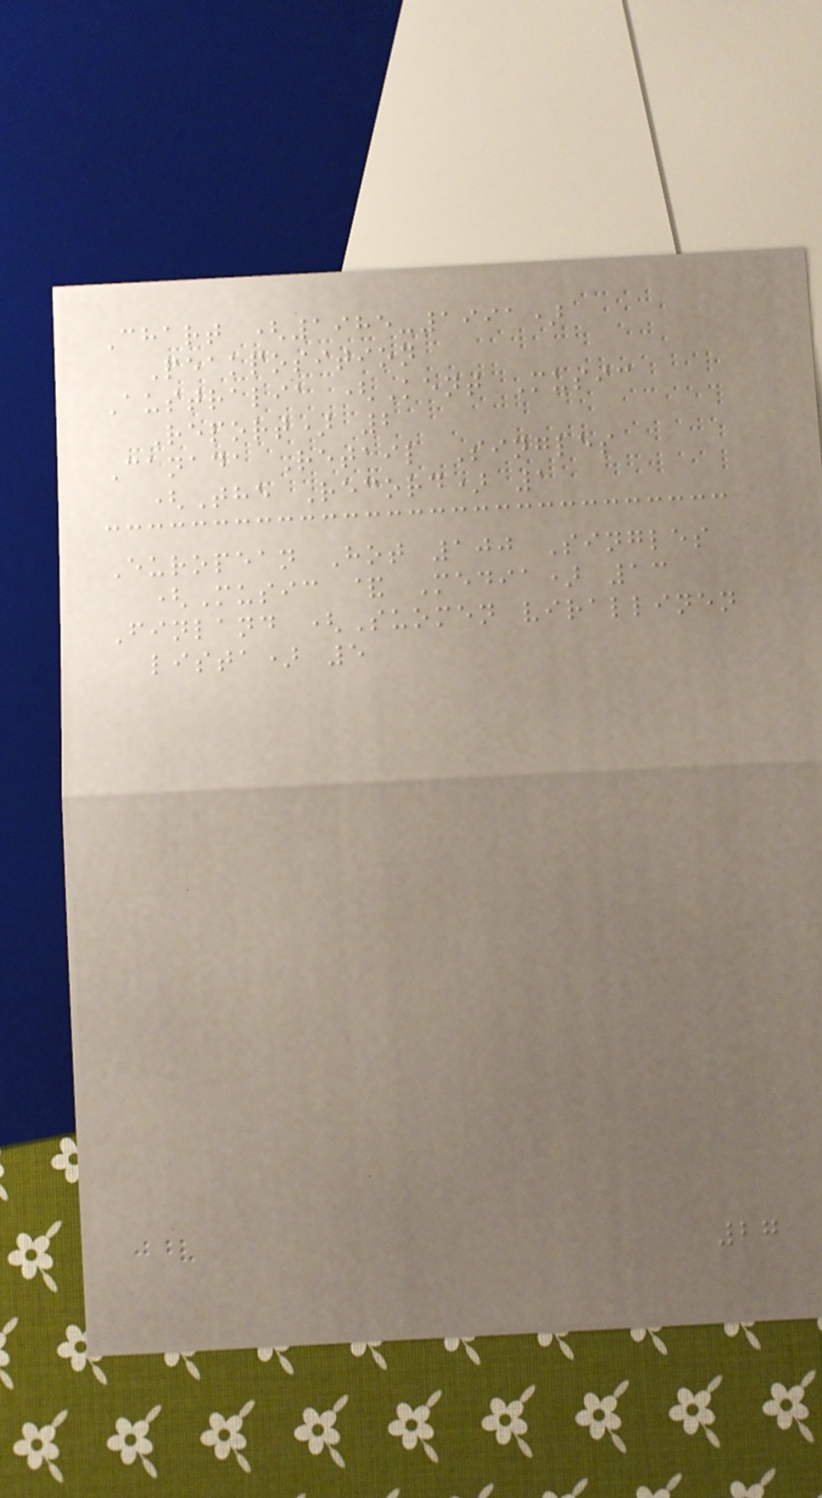Chart (1985-1991)
Peakposition
Australia (Kent Music
Report) 2
Canada Retail Singles
(The Record) 1
European Hot 100 Singles
(Music & Media) 13
Finland (Suomen virallinen
lista) 5
27
